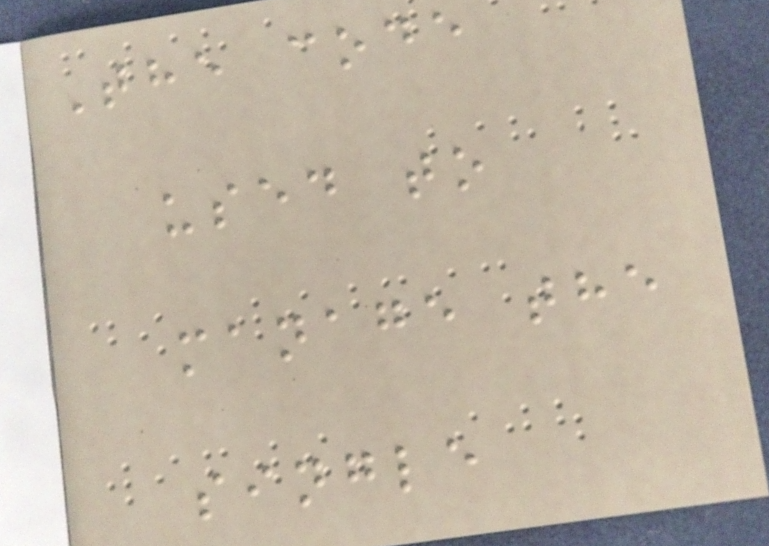The code
used to
manage the
single
